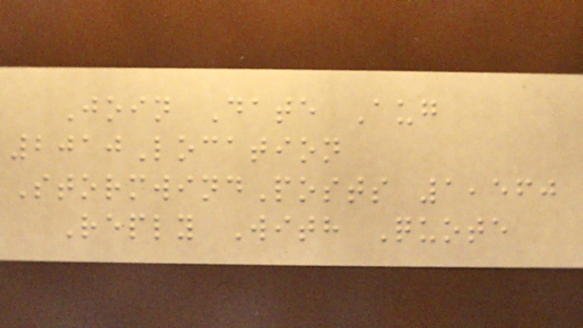Join Date Aug
2010Location
StormwindPosts 1,560
Reply With Quote
